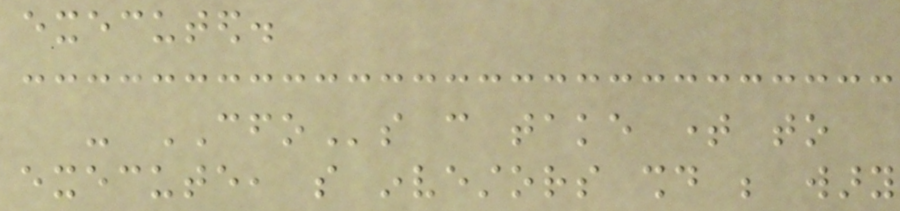executed.
- CFOs can take time to
execute, so investors should be wary
